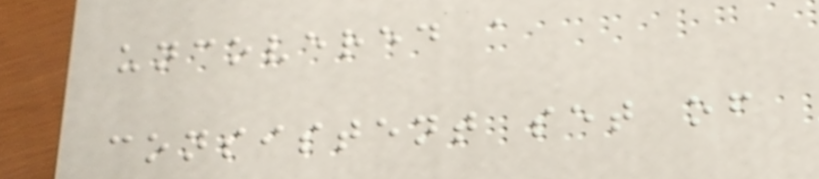uncovered a
consistent set of
